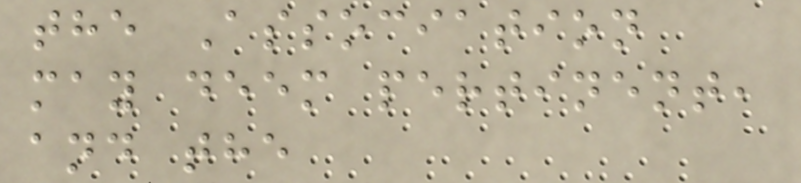the Association
may deem pertinent,
and the
